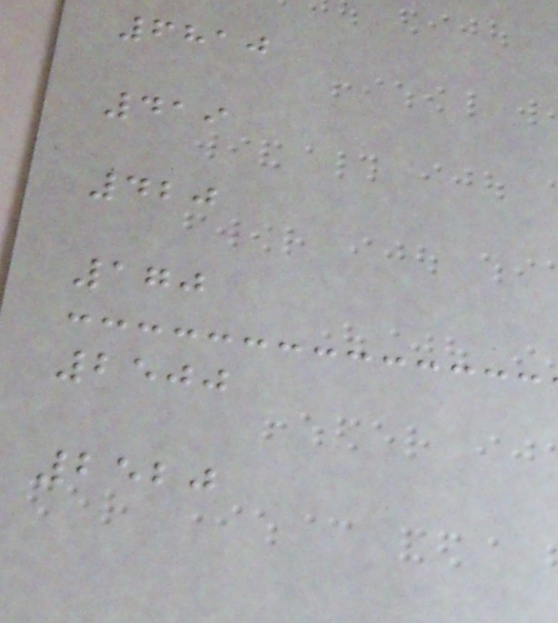6810
419
420
170
2500
2520
